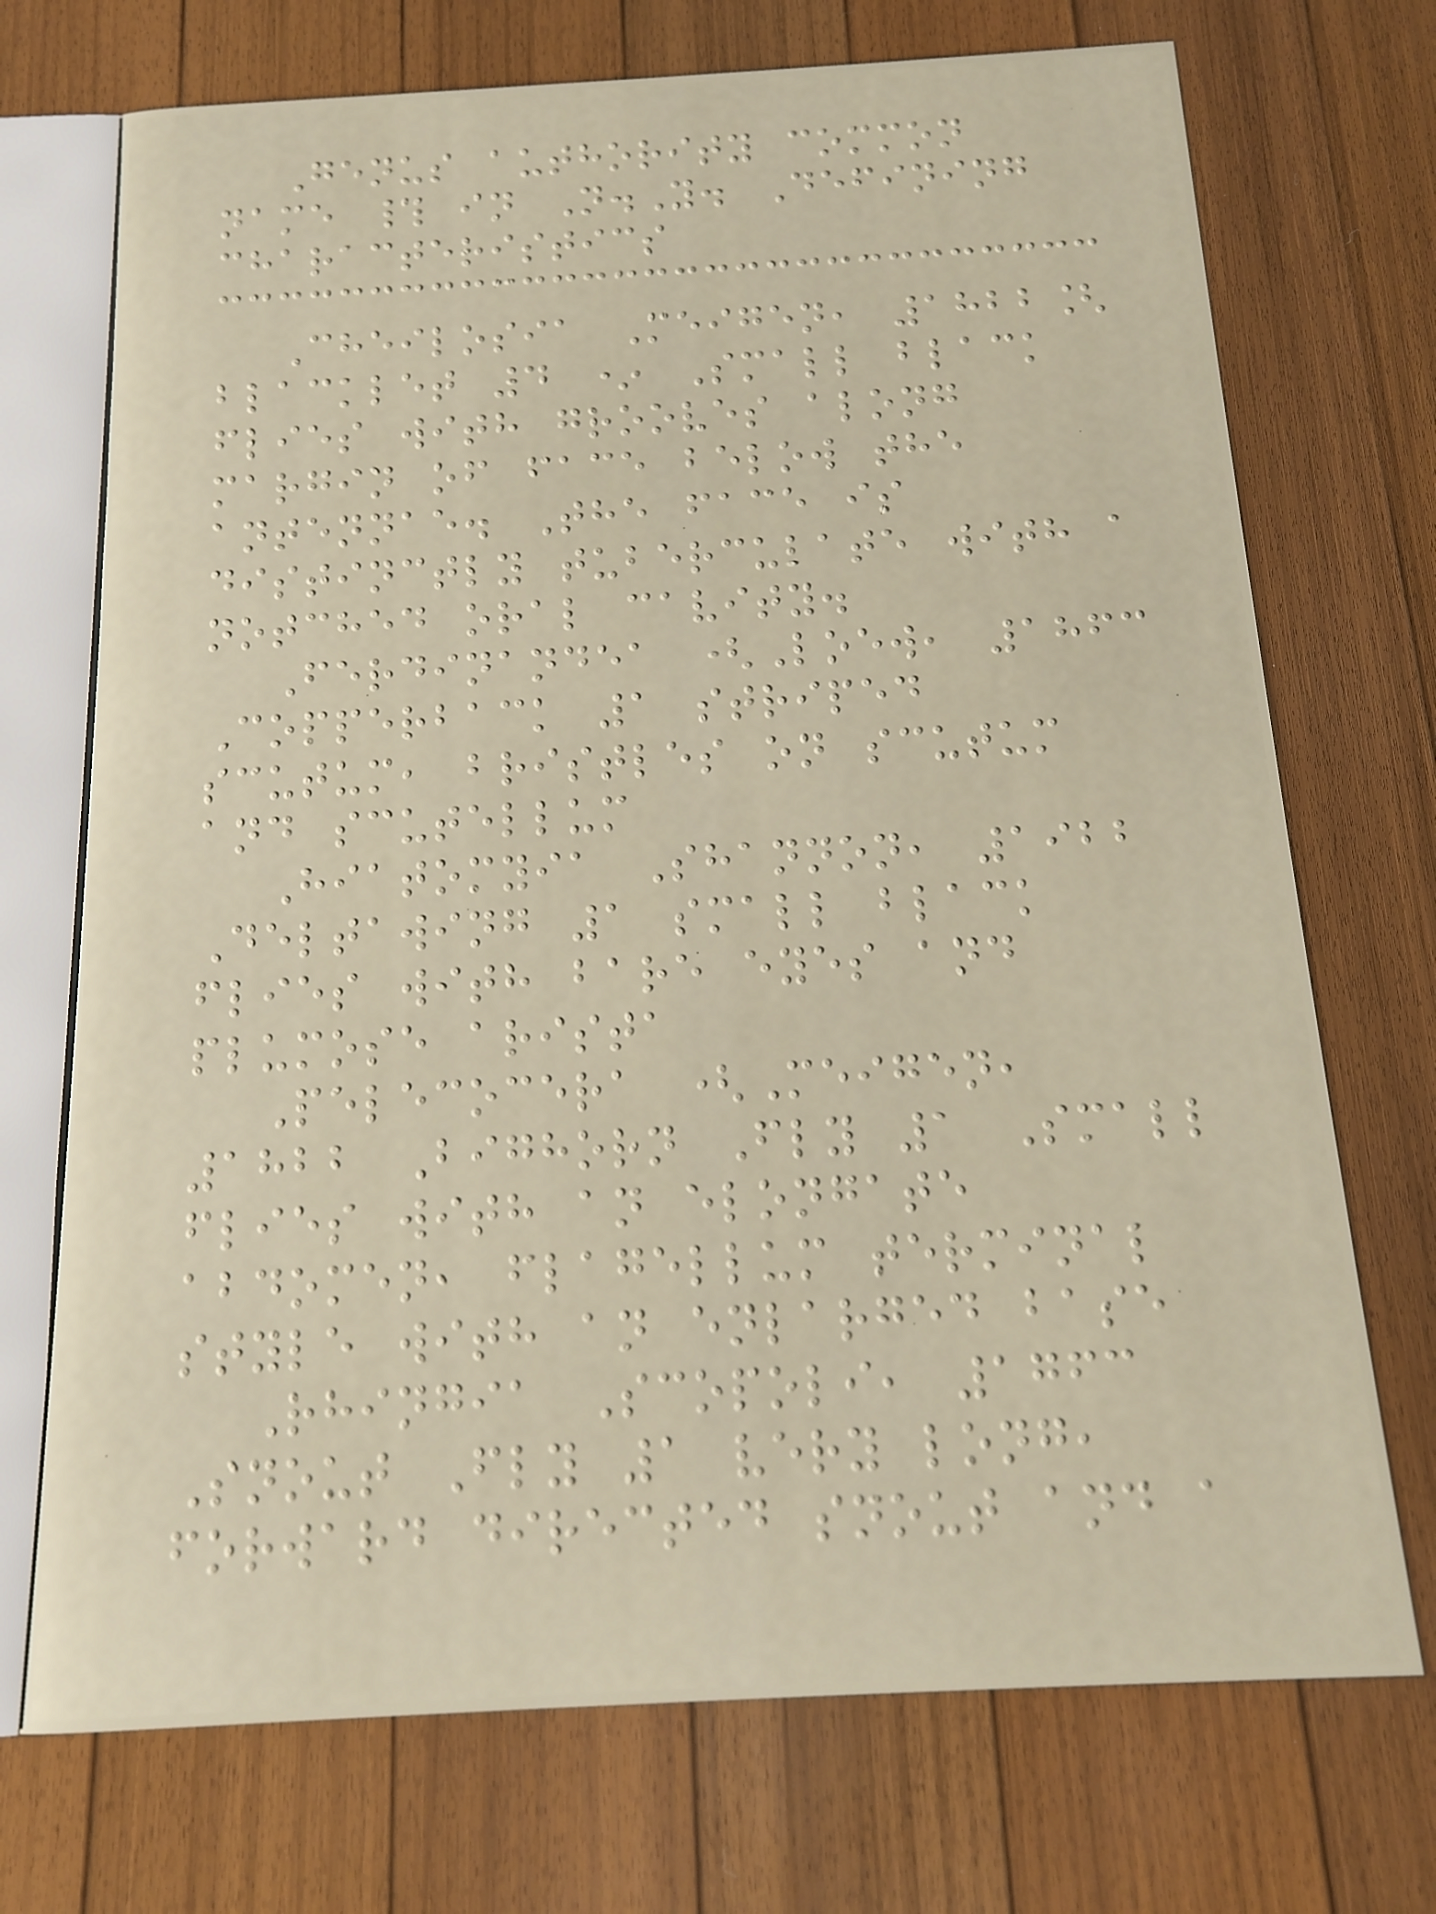Genus authority common
name # in N.Y. Defining
characteristics
Cheilosia Meigen, 1822[
blacklet 4 * Small black
flies with grooves along
margin of face below the
antennae. The face is
distinctly tuberculate with a
notched oral cavity.
Ferdinandea (Loew, 1863
Copperback 1 striped
scutum, bristles on scutum
and scutellum
Hiatomyia Shannon, 1922
Deltawing 1 small black
flies with bare eyes and
plumose arista
Pelecocera (Meigen,
1822 Bighorn Fly 1 Small
flies with an elongate
abdomen, flagellum terminal
style with an enlarged base
Rhingia Scopoli, 1763
Snout Fly 1 very long,
forward directed snout and a
